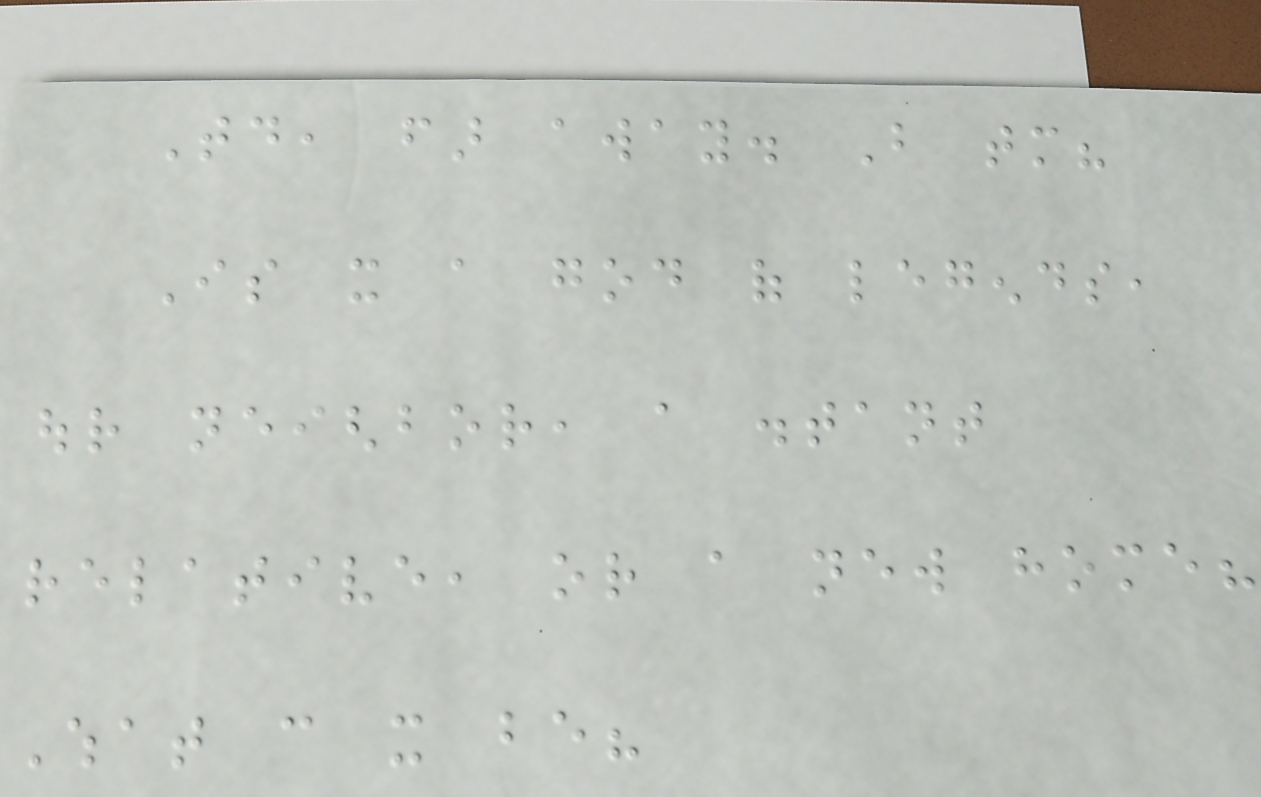Today, far away. But tomorrow?
Is it a god of legends,
our neighbor, a distant
relative, or a new home?
What can it be?
